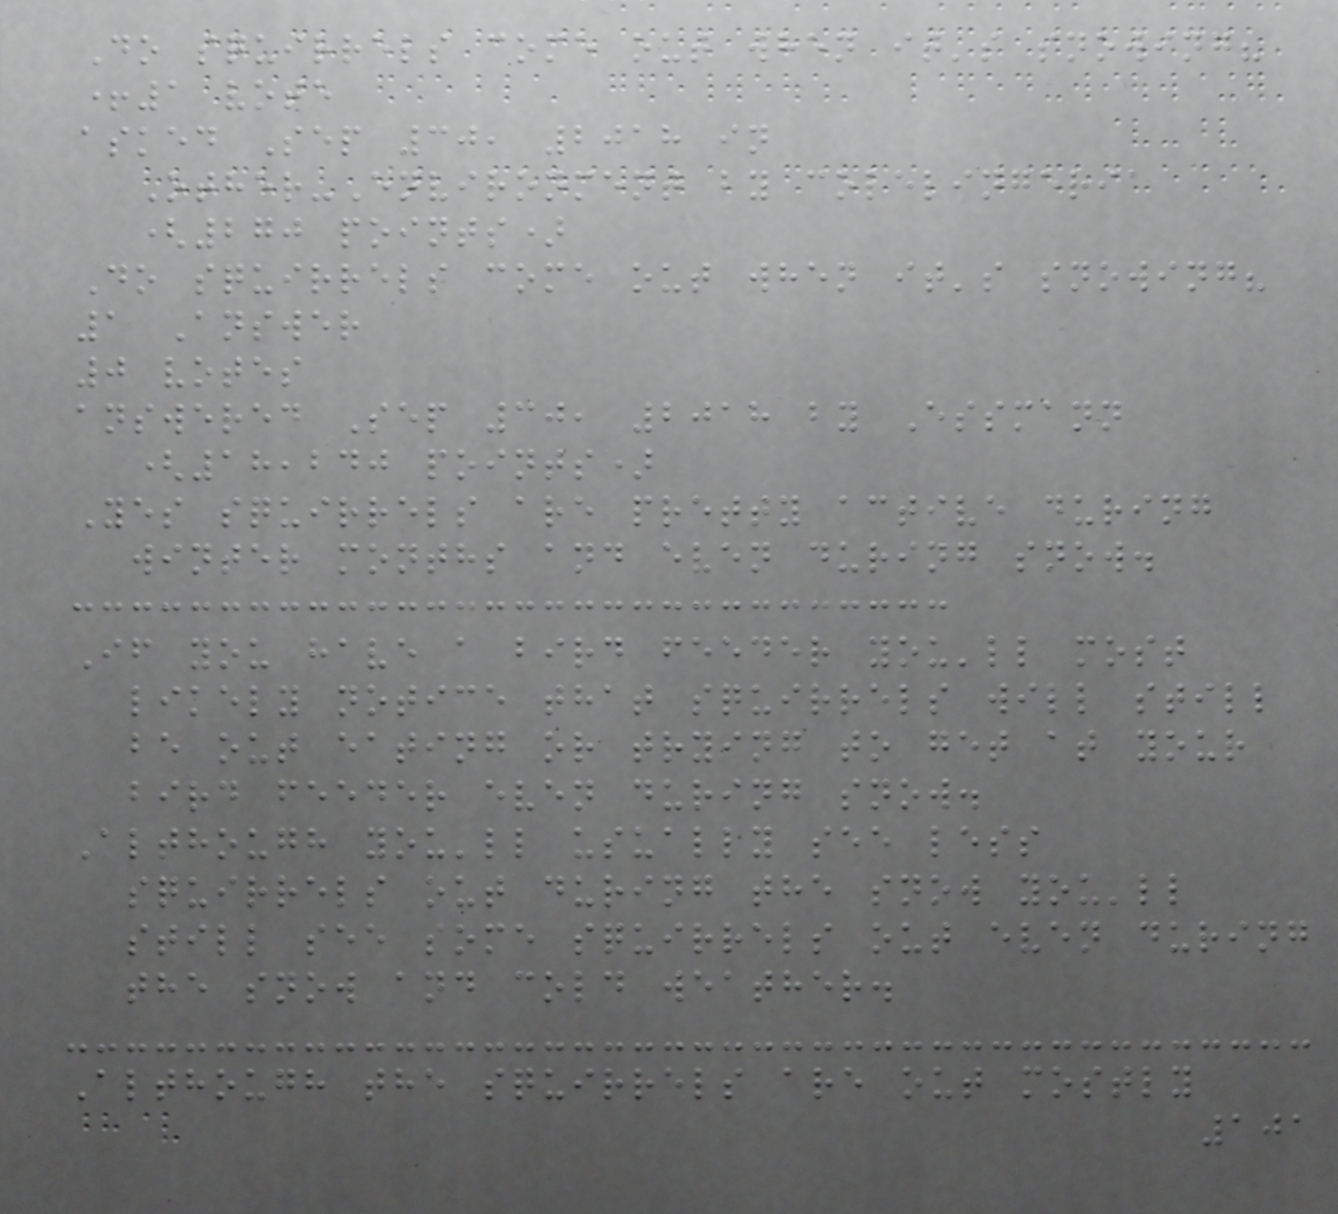Do squirrels come out when it's snowing?
+1 vote
asked Sep 30, 2018 in
Other-Environment by colelingeria
(270 points)
Do squirrels come out when it's snowing?
1 Answer
0 votes
answered Sep 30, 2018 by Essmann
(18,240 points)
Yes squirrels are pretty active during
winter months and even during snow.
If you have a bird feeder you'll most
likely notice that squirrels will still
be out eating or trying to get at your
bird feeder even during snow.
Although you'll usually see less
squirrels out during the snow you'll
still see some squirrels out even during
the snow and cold weather.
Although the squirrels are out mostly
101
